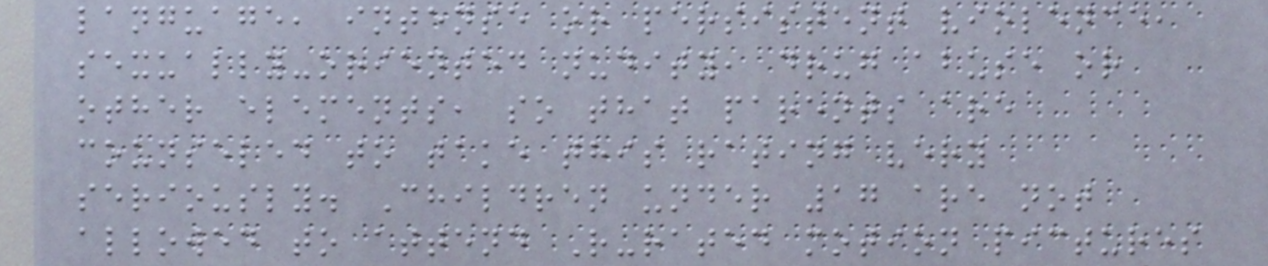language, intense or persistent violence,
sexually-oriented nudity, drug abuse or
other elements, so that parents are
counseled to take this rating very
seriously. Children under 17 are not
allowed to attend R-rated motion pictures
